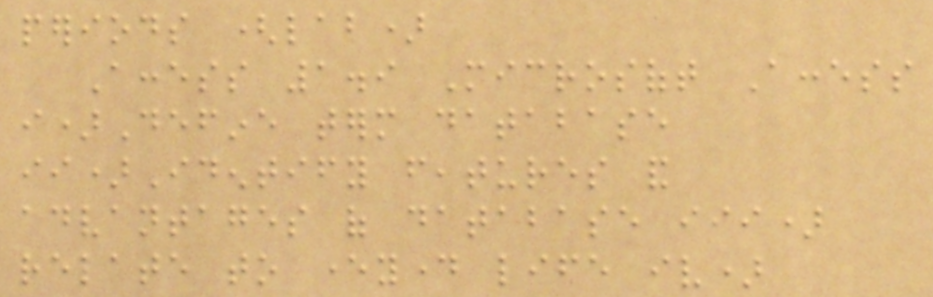periods (lab)
Access 1.9 Microsoft Access
i)Define term database
ii)Identify features and
advantages of database iii)
relate to everyday life iv)
